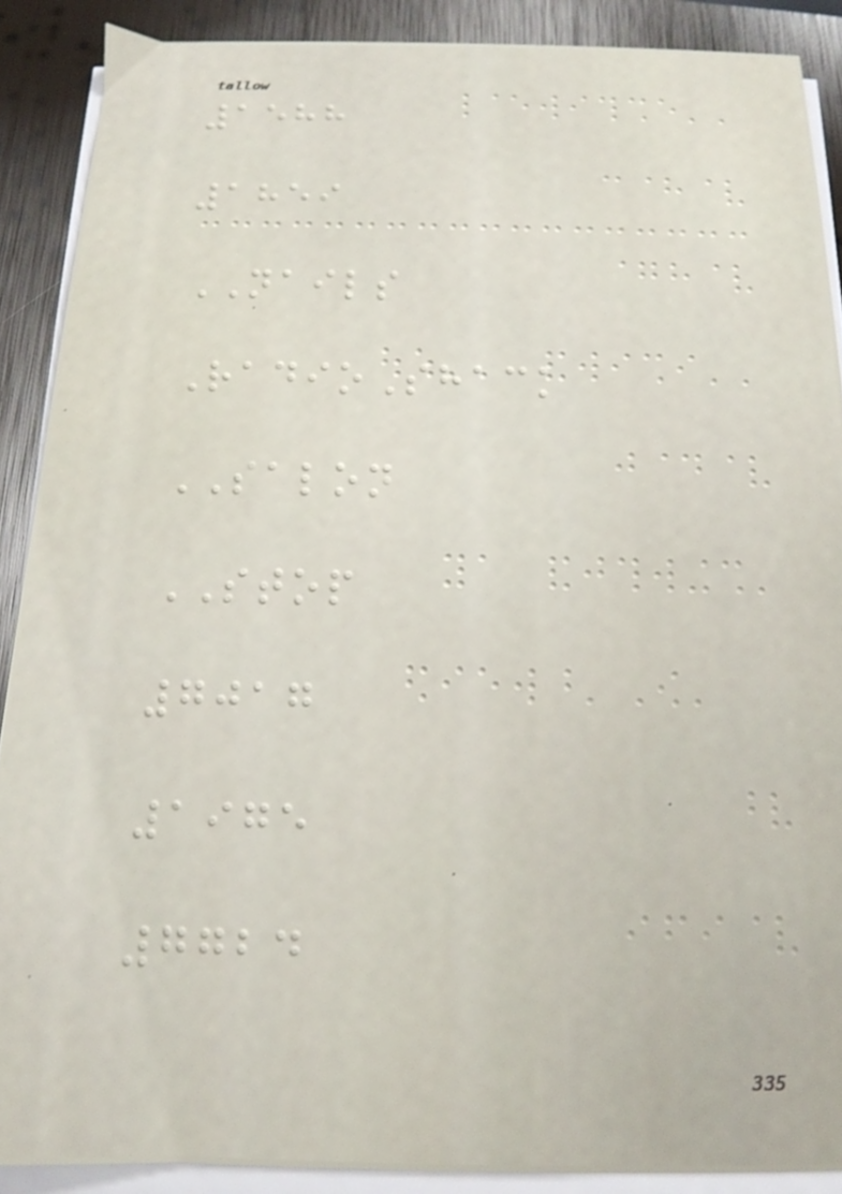1588
1859
NAILS
RadioShack
SALON
STOP
7017
1975
7724
